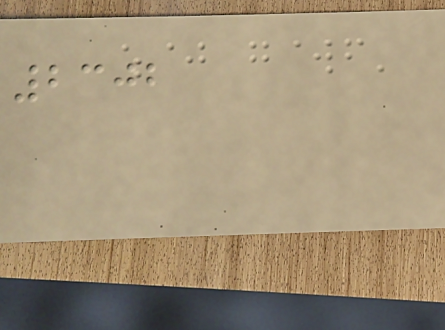2302
